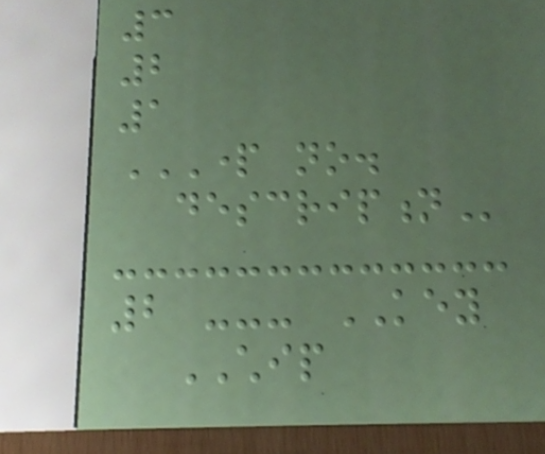3
2
1
PART NO.
DESCRIPTION
2 --- KEY
CHIP
